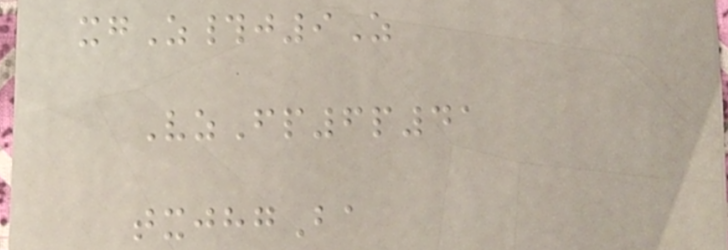xgZ#j9Z
VzFp6p41
txjhgBa
